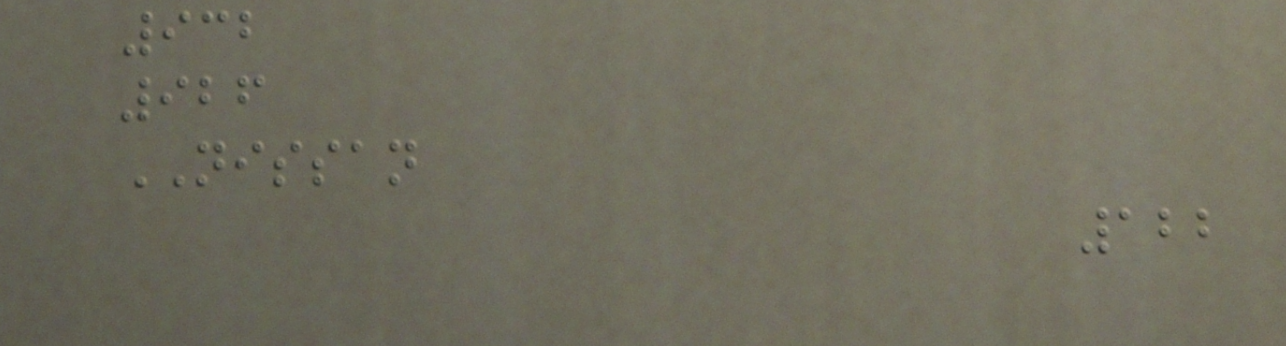932
926
NISSAN
122
